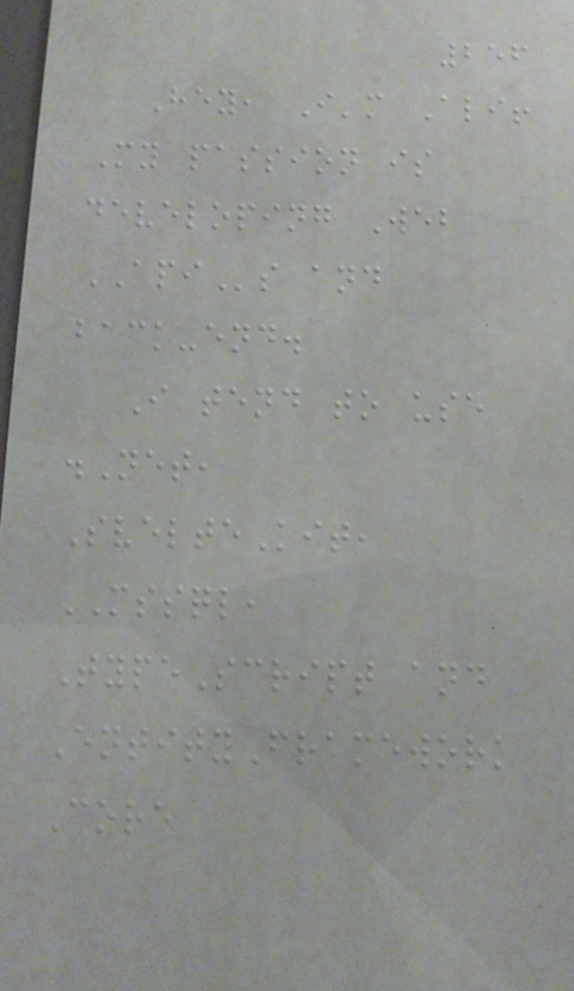256
Hey, I'm Ali!
My passion is
developing Web
APIs and
back-end.
I tend to use
.Net,
SvelteKit,
MSSQL,
TypeScript and
EntityFramework
Core
